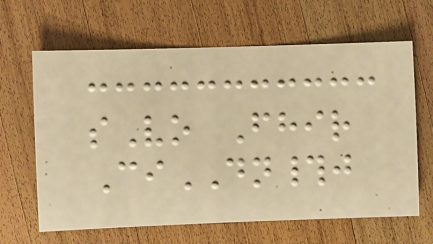sVo Fhir
CiDN#j
